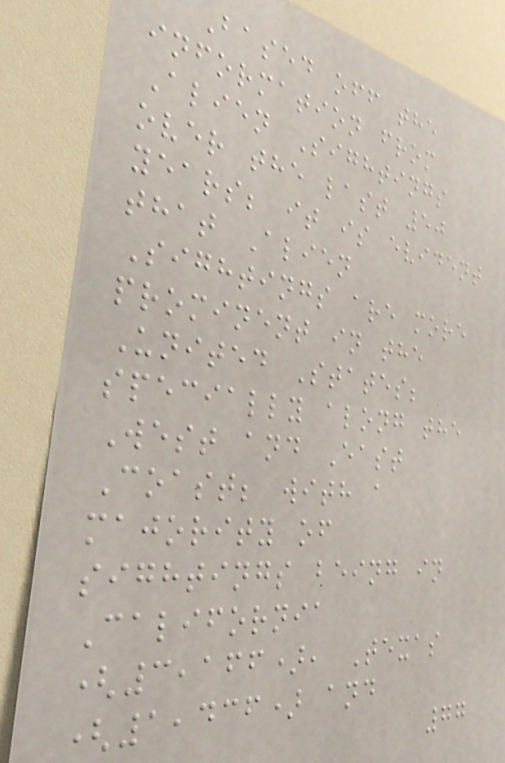Based off the
information from
Alien Sightings
over the last 50
years; it is evident
that Alien
Sightings are more
prominent in the
United States;
specially along the
West and East
Coast; with a
majority of
sightings being in
California
(3,166), Texas
(1,436) and
77
